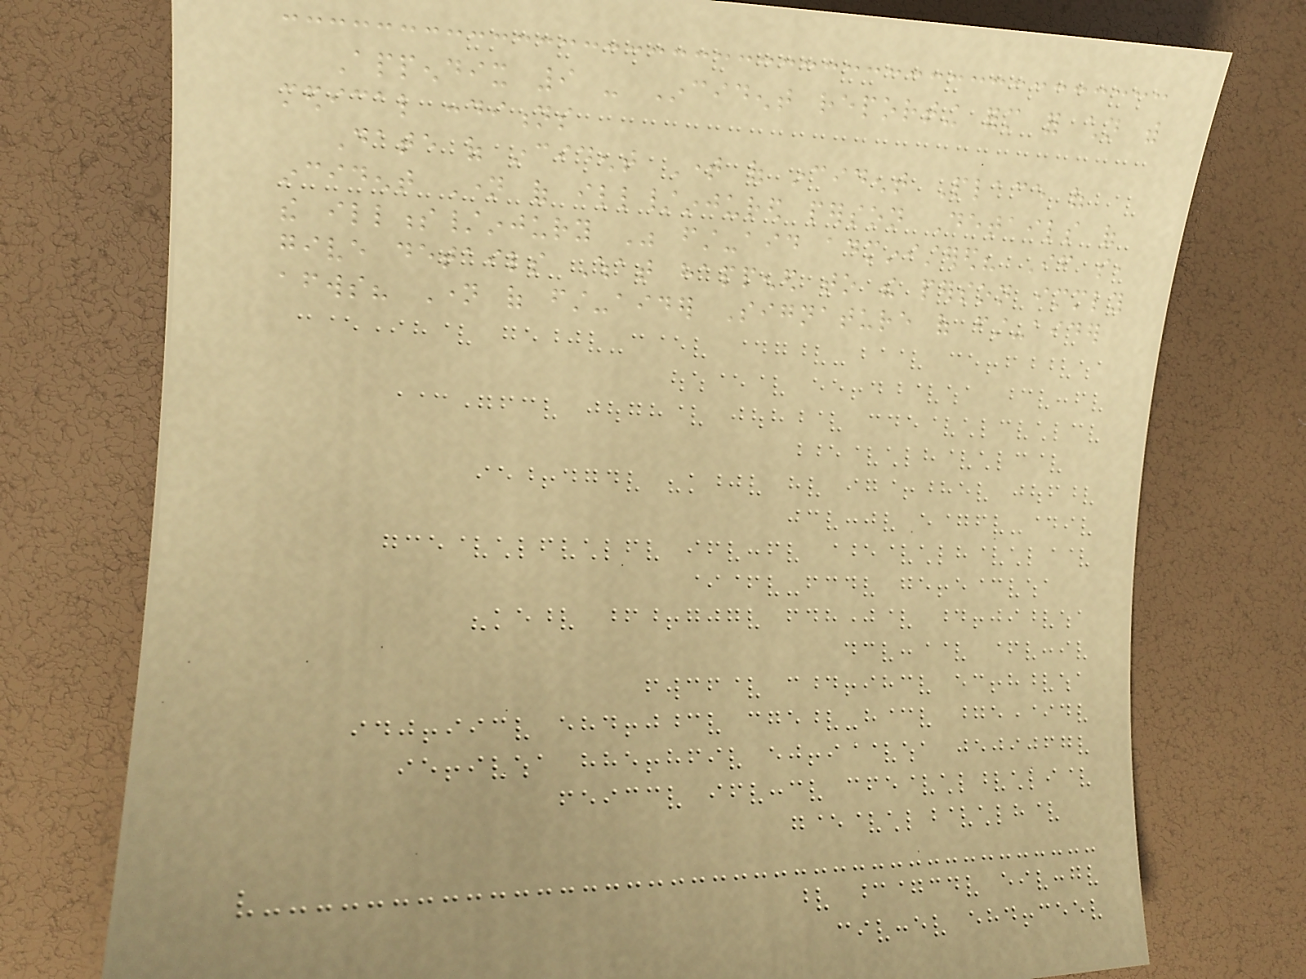Appendix 9 - Incident reporting form for children with
medical conditions
Date of incident Time of incident Place of
incident Name of ill/injured person Details of
the illness/injury Was first-aid administered? If so,
give details What happened to the person immediately
afterwards? Name of first-aider Signature of first-aider
